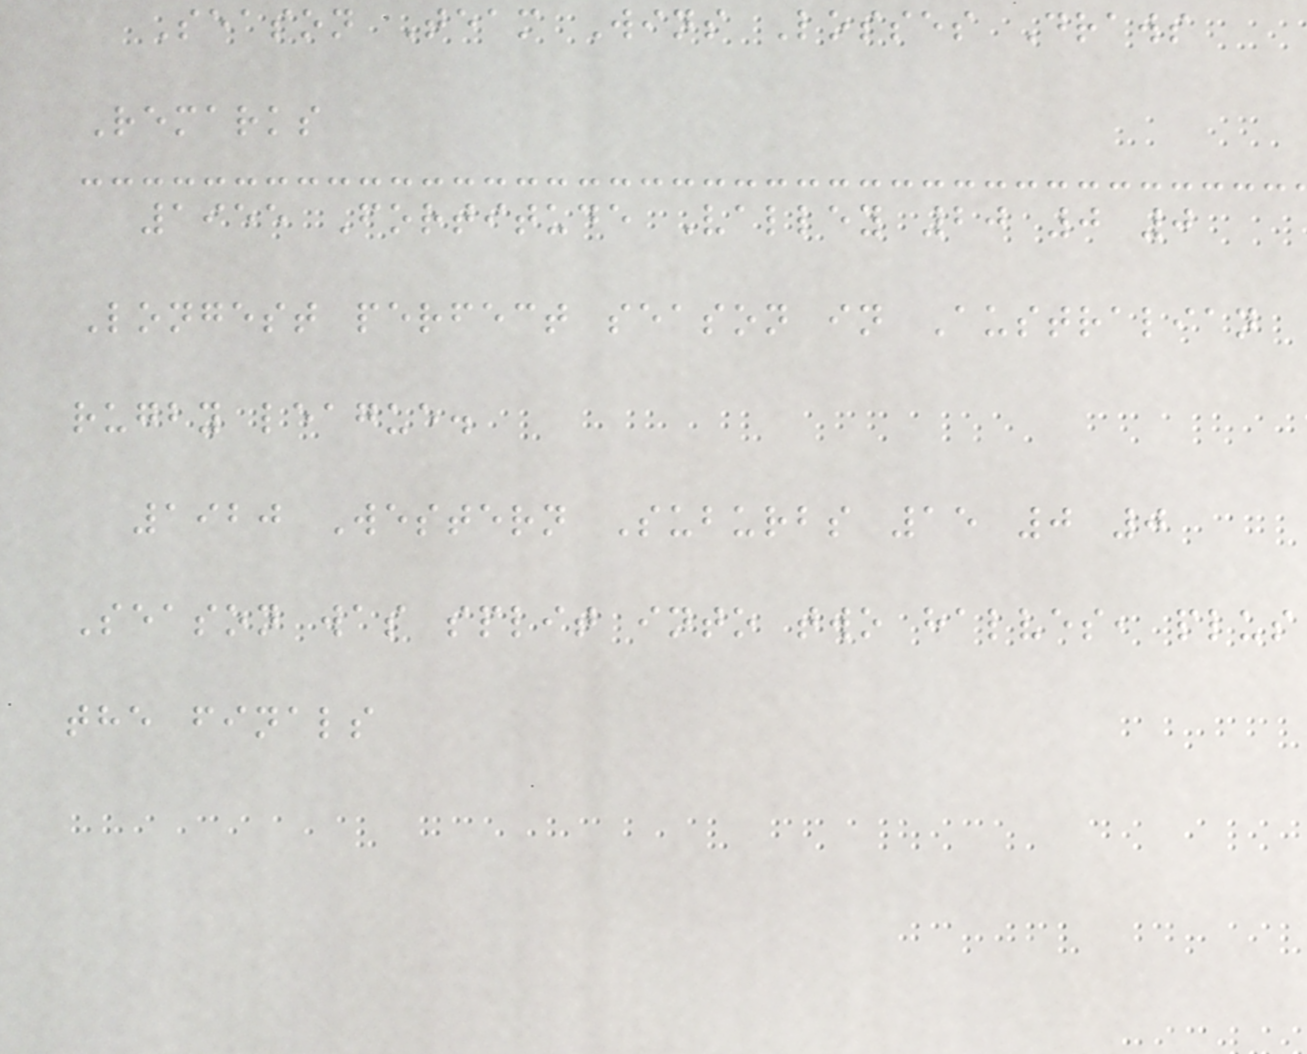Season Team Wins Losses Draws
Remarks
1955 Fortitude Valley 20 0 0
Longest perfect season in Australian
rugby league.
1920 Western Suburbs 15 0 0
Season was split into two halves, plus
the finals
